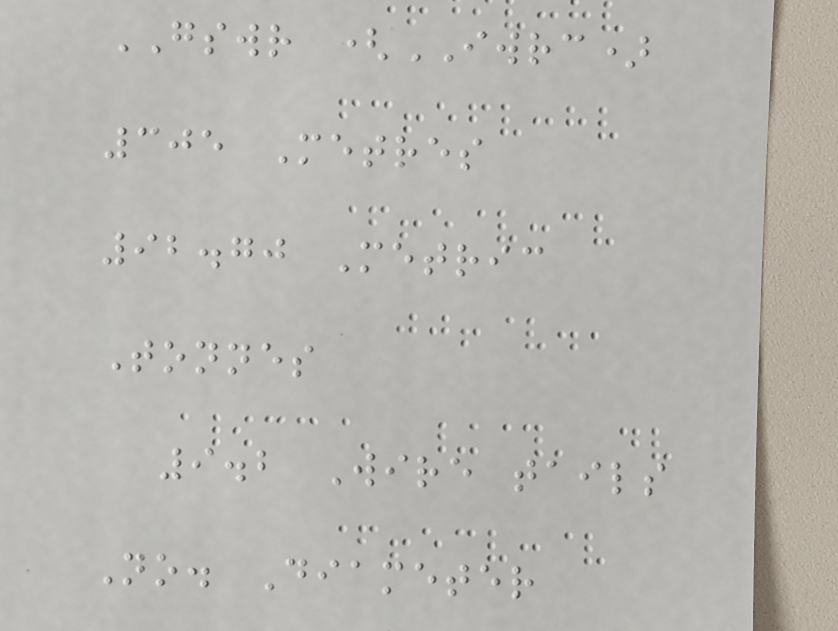GSWR (IWRC)
305 Metres
92.70 Metric
Tonnes
9.2 Wire tails
No. Diameter
